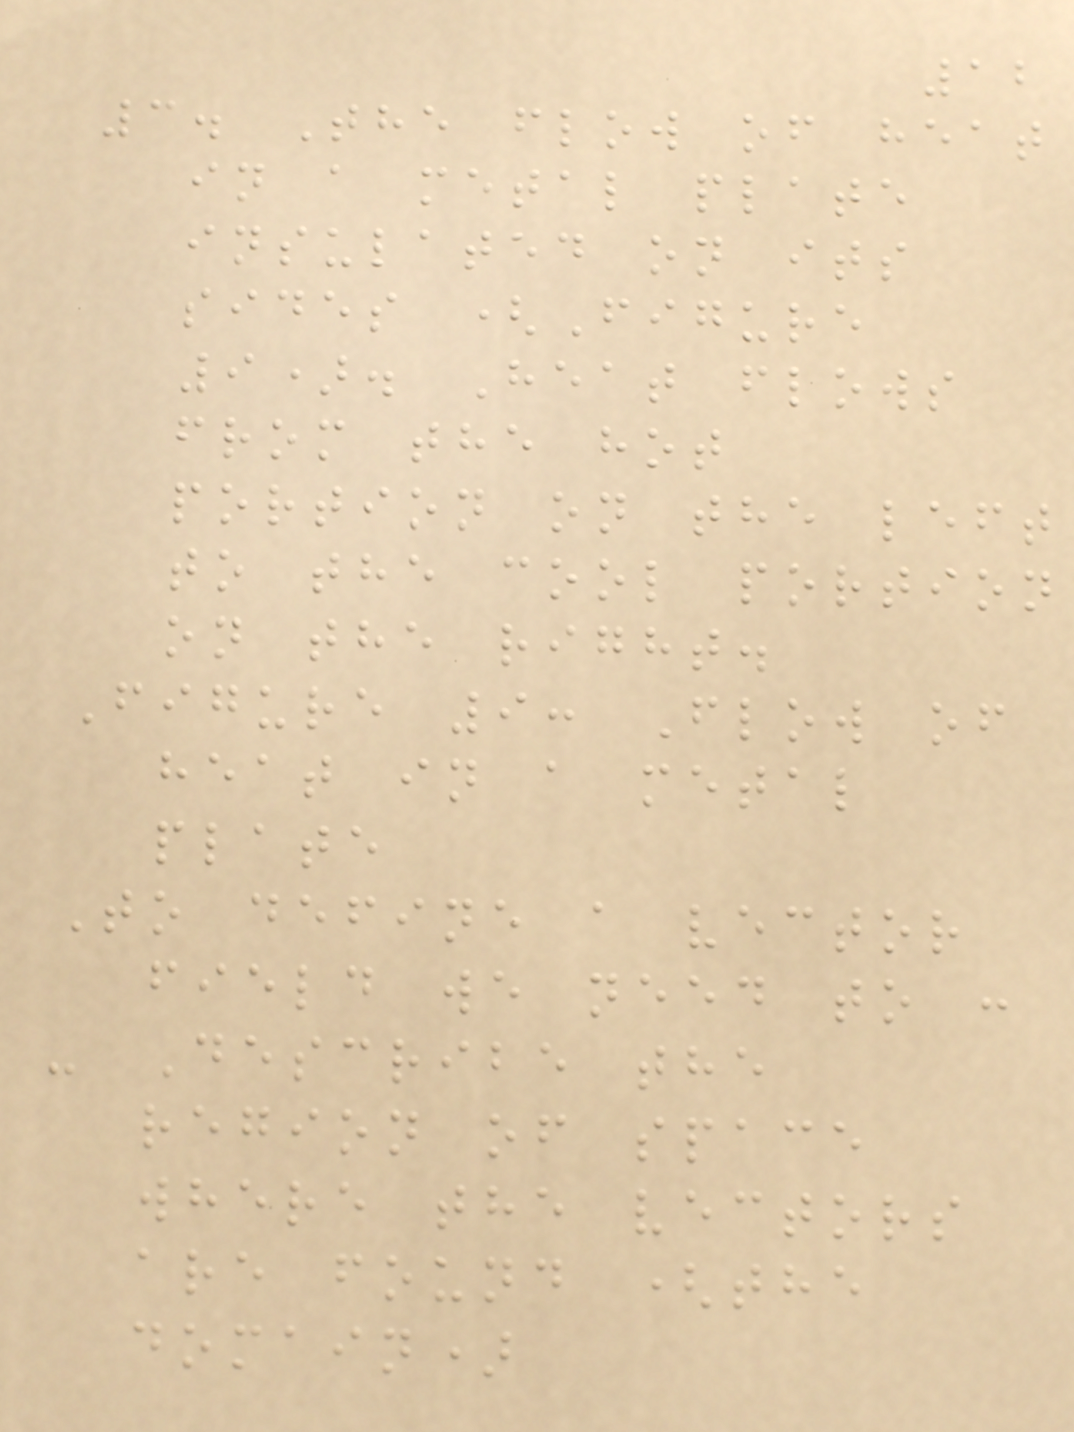12
3. The flow of heat
in a metal plate
insulated on its
sides (Figure
9). Heat flows
from the hot
portion on the left
to the cool portion
on the right.
Figure 9: Flow of
heat in a metal
plate
To define a vector
field we need to :
- Describe the
region of space
where the vectors
are found (the
domain)
